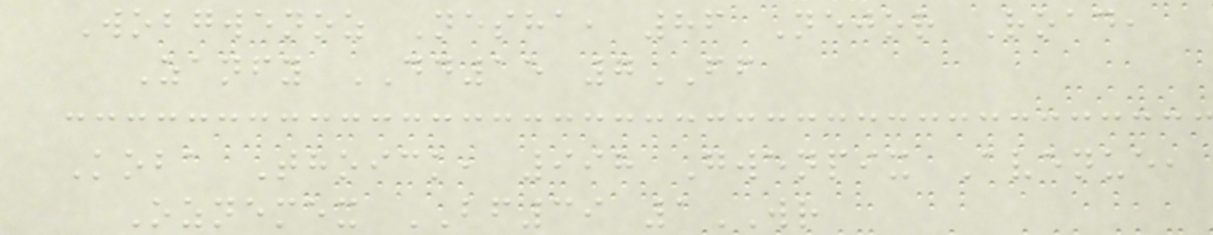Wobgwenoz Nesha, 86 Nejor Road,
Zanfy DD15 7FF
Koba Thoick, 998 Gwenpix Avenue,
Oznemex BF39 1WR
